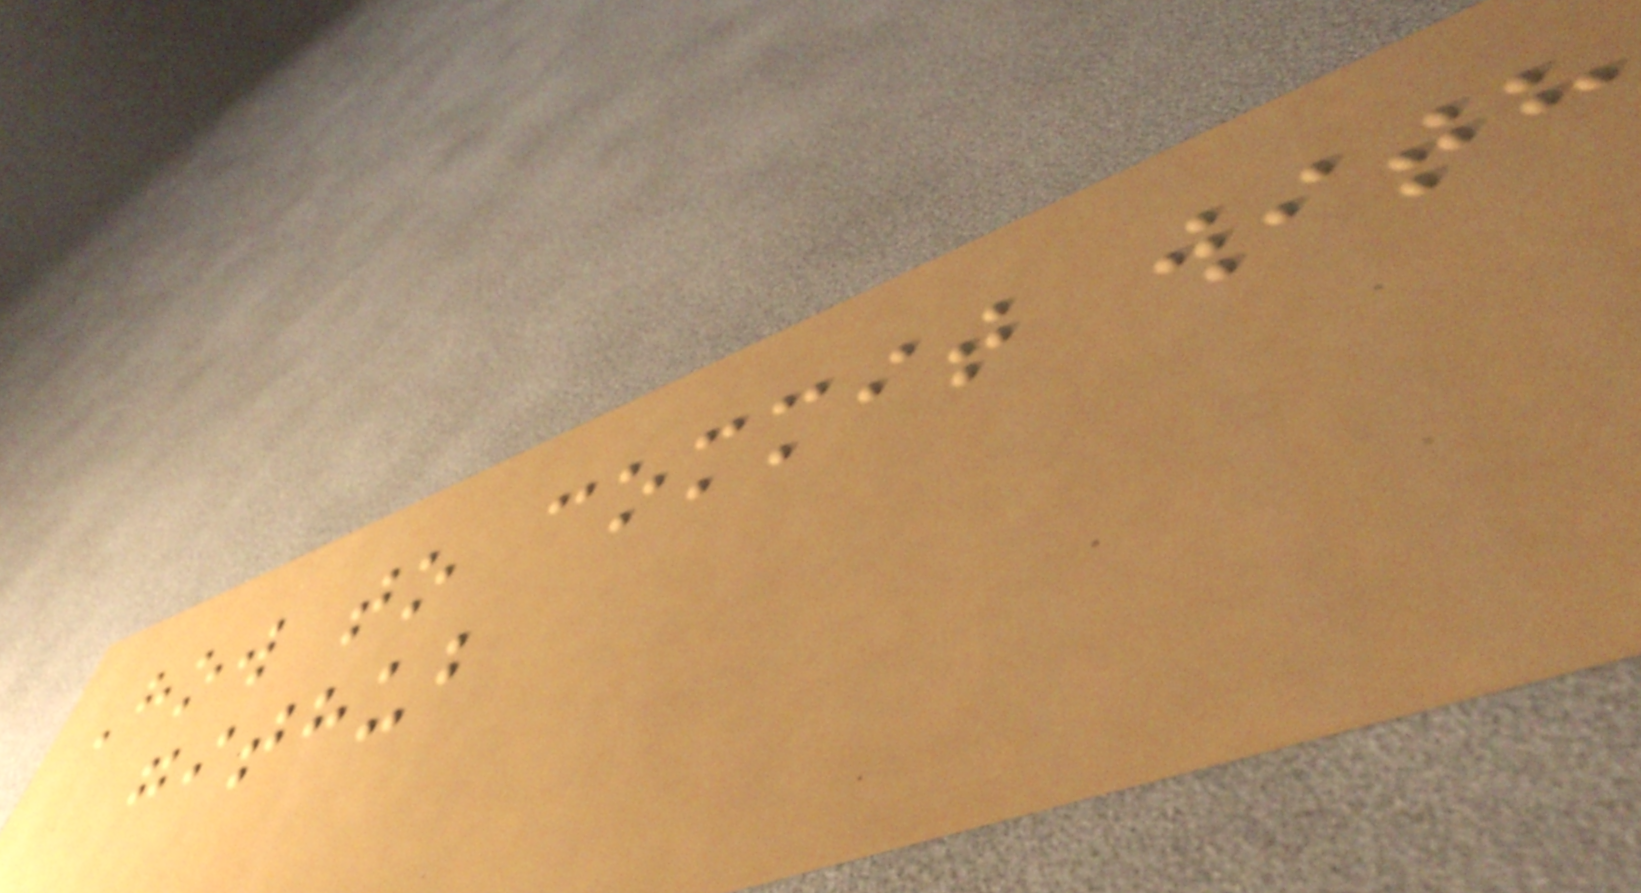How to commit with
github
